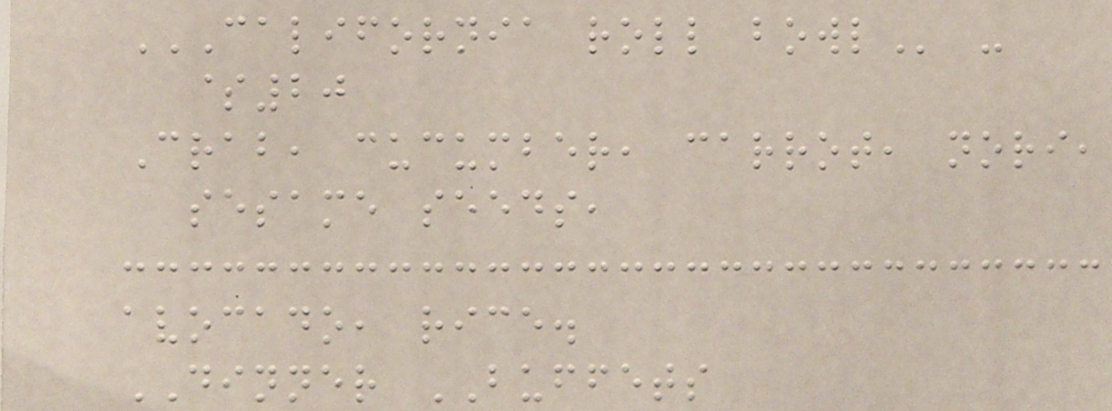CALIFORNIA ROLL BOWL -
$20
Crab, cucumber, carrot, nori,
sesame seeds,
avocado, rice.
DINNER BUFFETS
